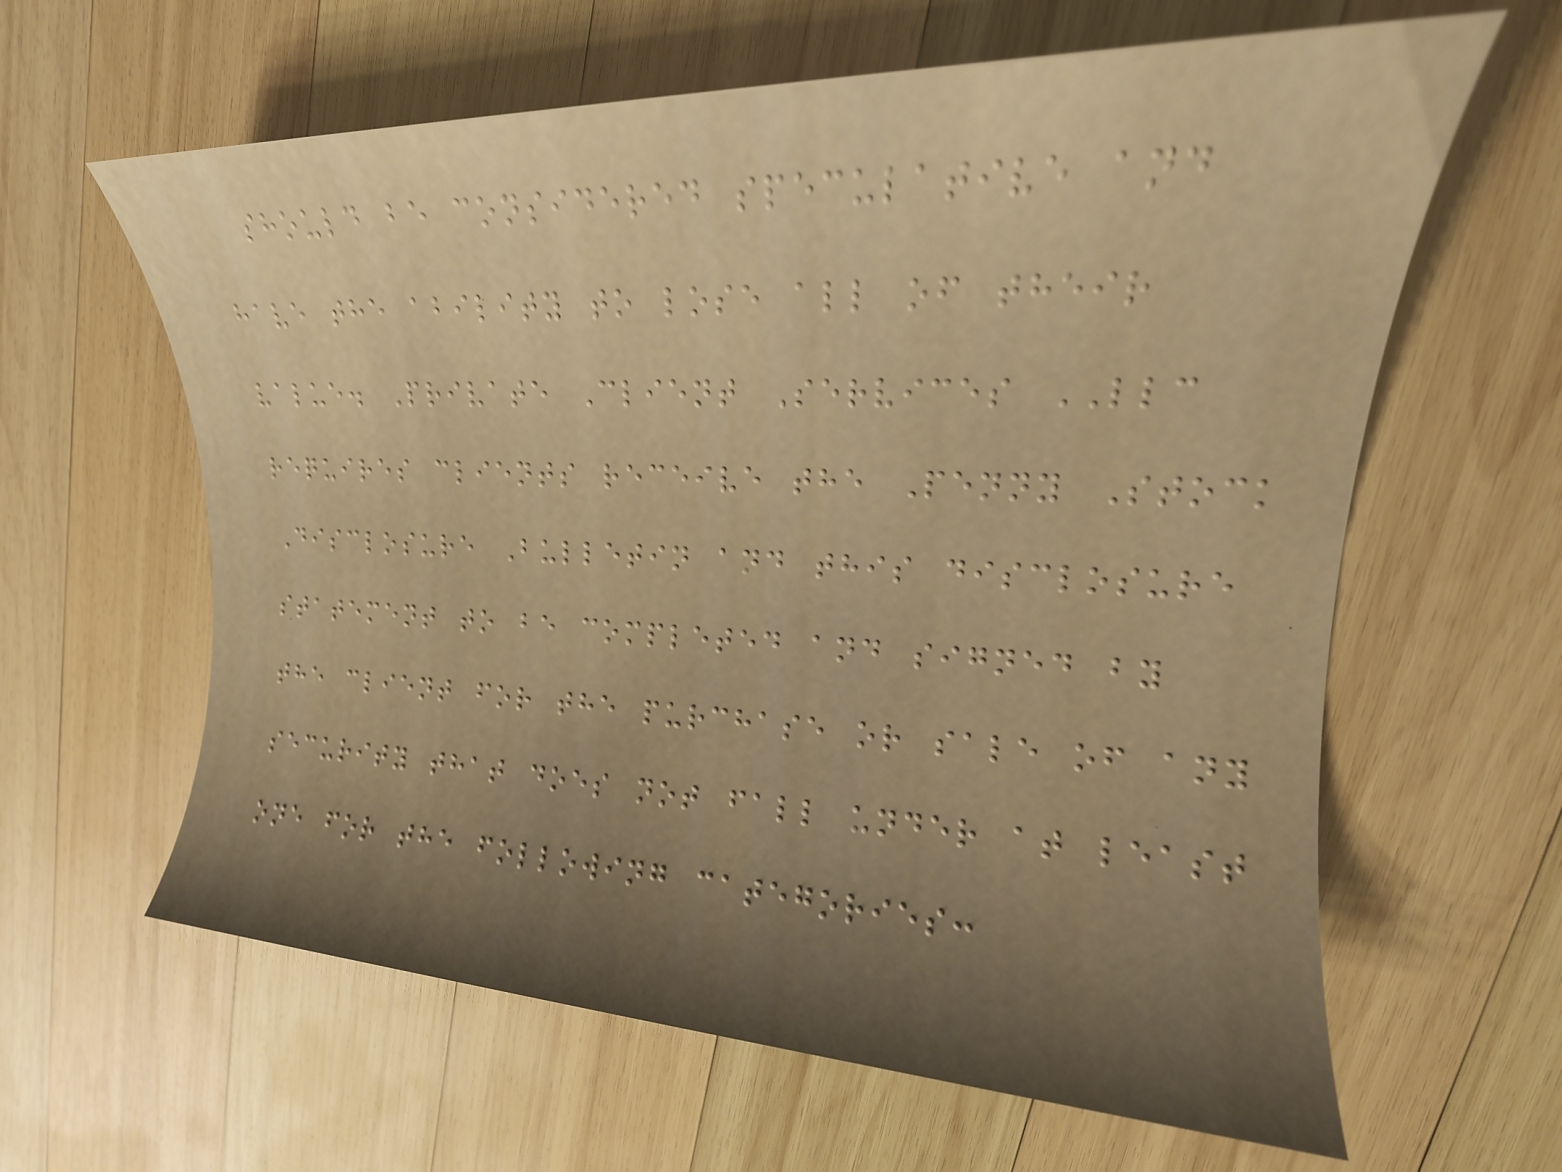should be considered speculative and
have the ability to lose all of their
value. Private Client Services LLC
requires clients receive the Penny Stock
Disclosure Bulletin and this disclosure
statement to be completed and signed by
the client for the purchase or sale of any
security that does not fall under at least
one for the following categories:
